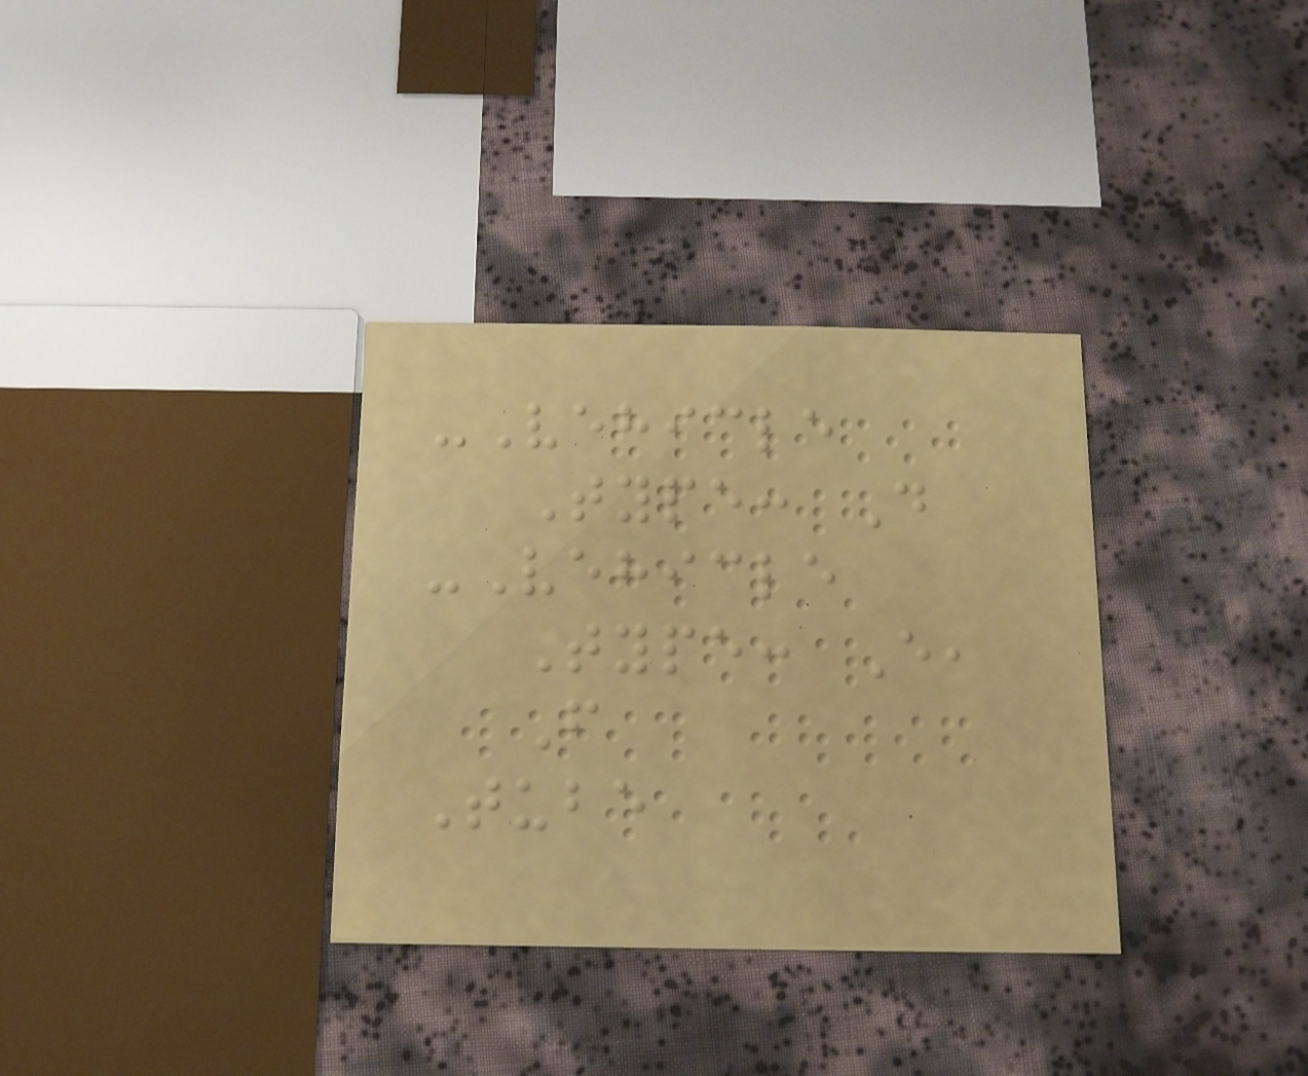-Vehicle
Type: D
-Vehicle
Type: E,
F
Tube
